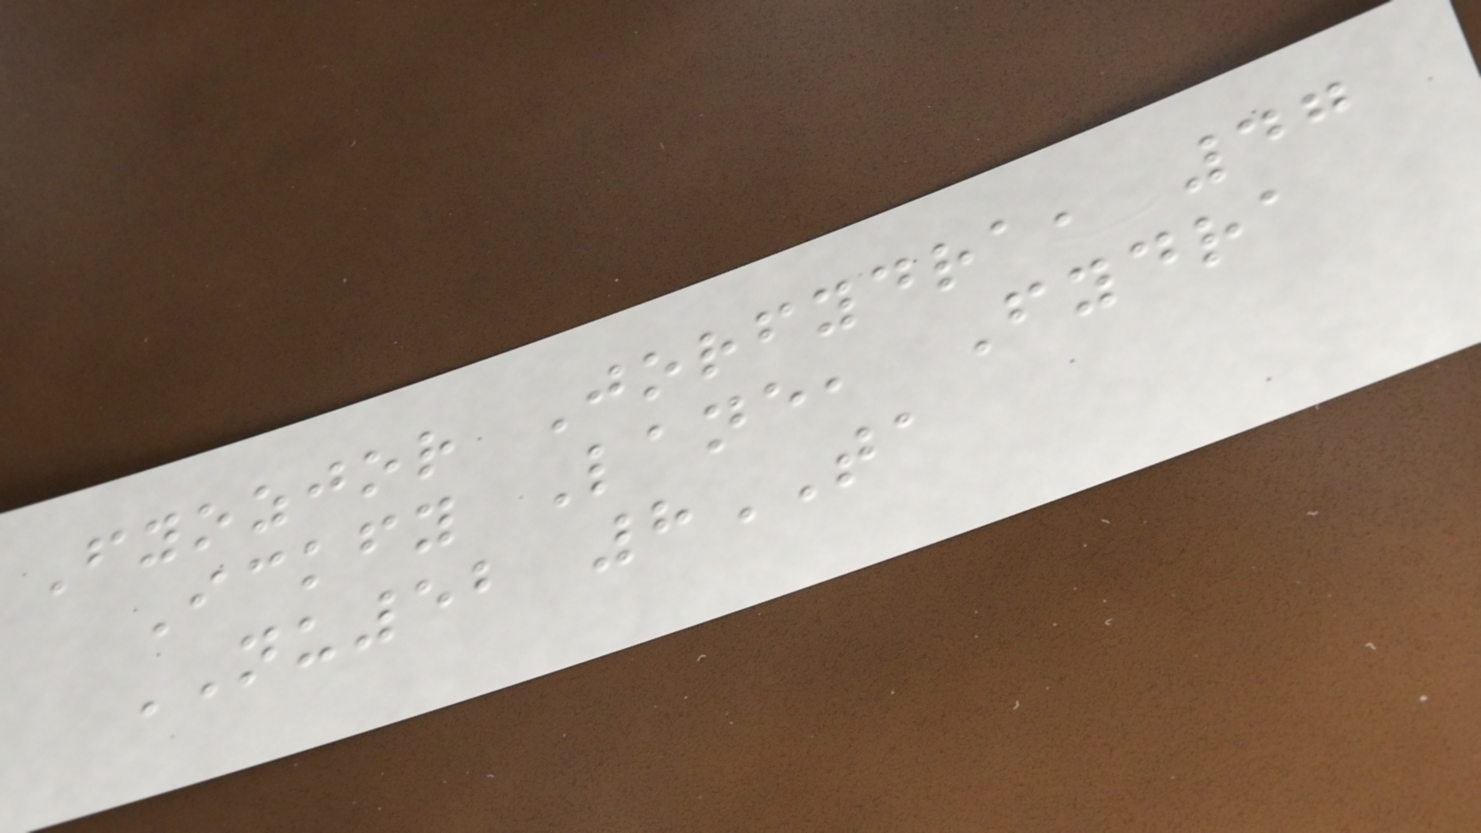Fyozjor Jorfydra, 47
Ickfy Lane, Fydra
NU52 8TA
